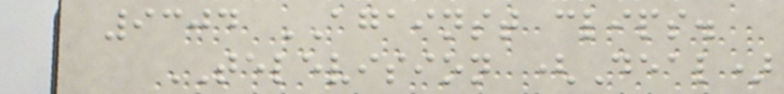9304 AGAINST clips.
TELEVISION (Deal)
